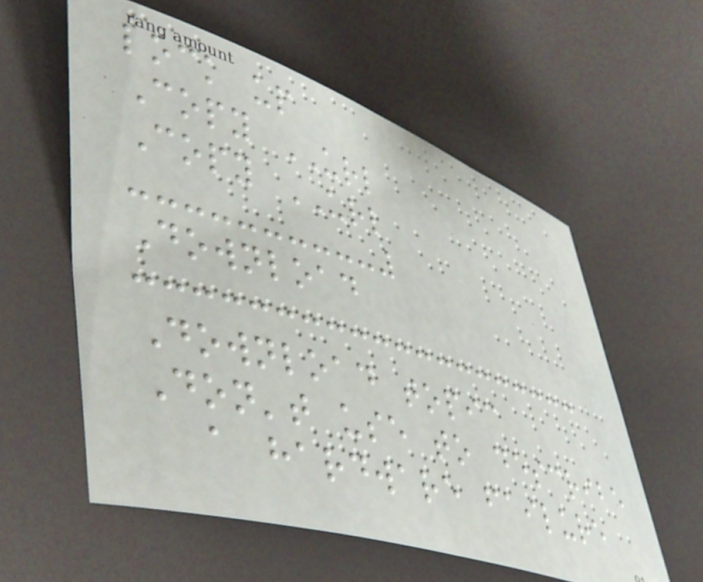lock up
Copy URL
Copy URL
Download
Download topic
Don't use to describe
a hardware failure
